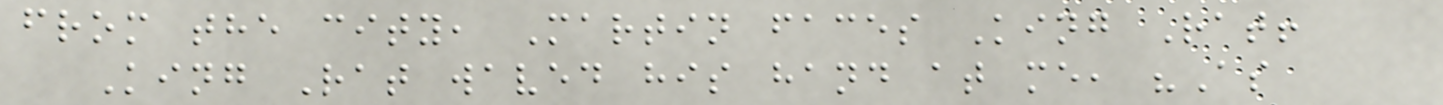from the city, Martin faces King Rat!
King Rat waved his hand at me, "As
